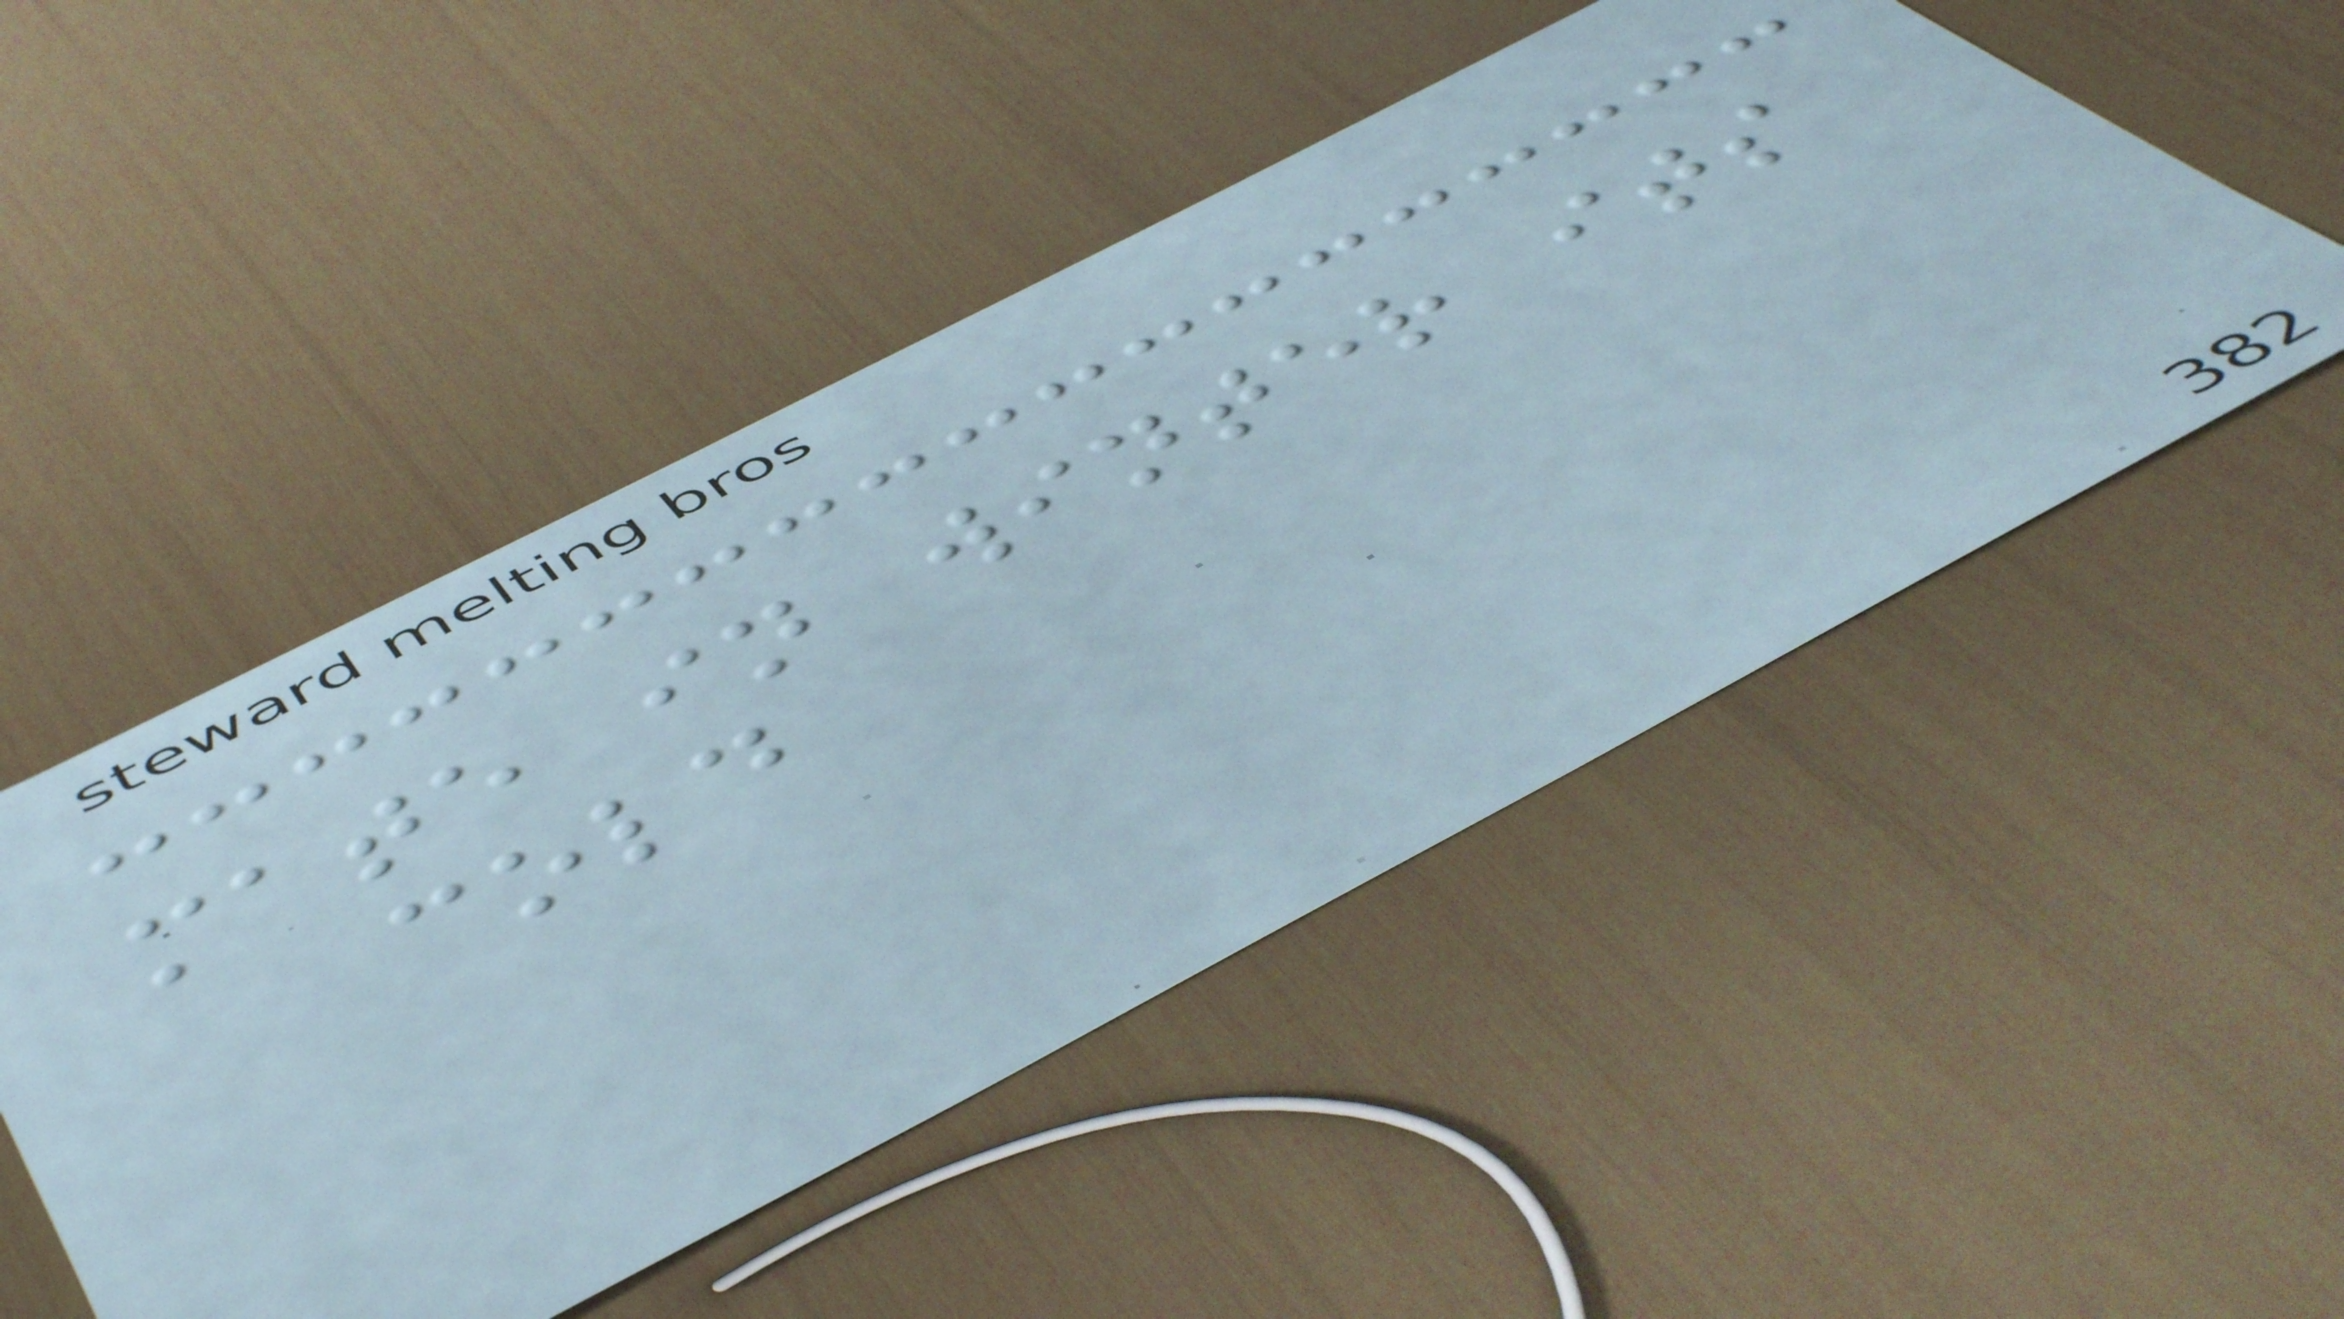mate in winter its
cold
